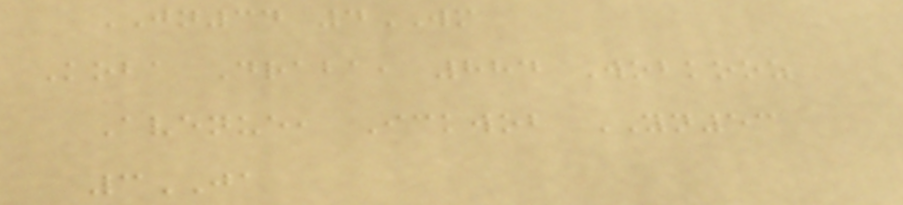JN34 4WM
Koba Draba, 884 Wobkooz
Avenue, Ickwob YN53
3JA
